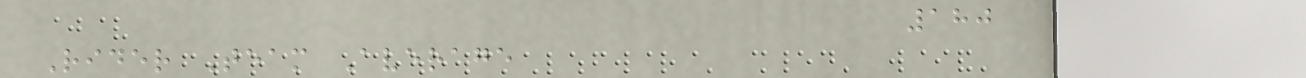180
Rider Team Average
